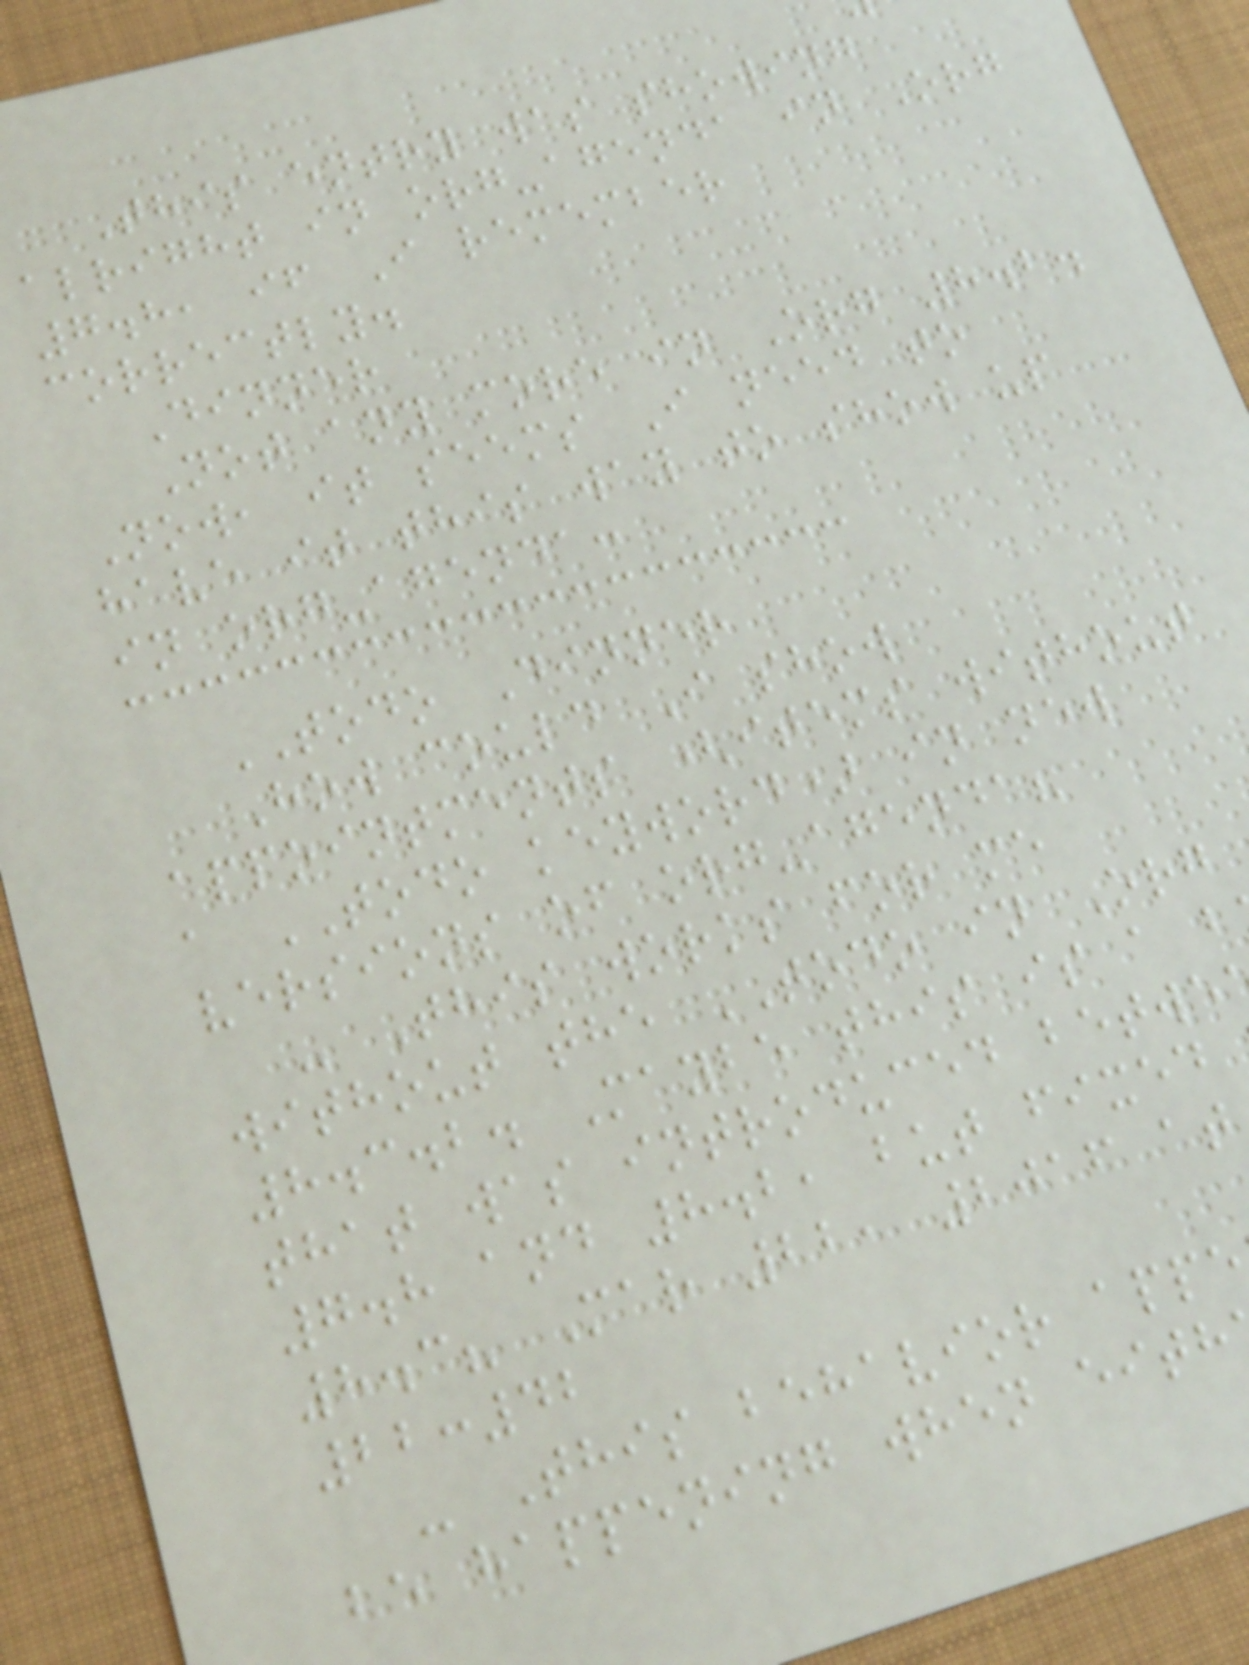This entry was showing
alright in org-agenda in Org
7.8, if I remember
correctly.
Dinner
Not any more in Org 8.2.
Now, it seems I need to
have it this way to show up
in org-agenda:
TODO Dinner
How could I show
appointments (items without
a TODO keyword) in new
versions of org-agenda?
- This works for me
without the TODO in Org
8.3.2. Maybe this is a b
that was introduced betwe
7.8 and 8.2, but fixed
8.3? Mar 22, 2016 at
22:42
- This behavior appe
be happening when eith
